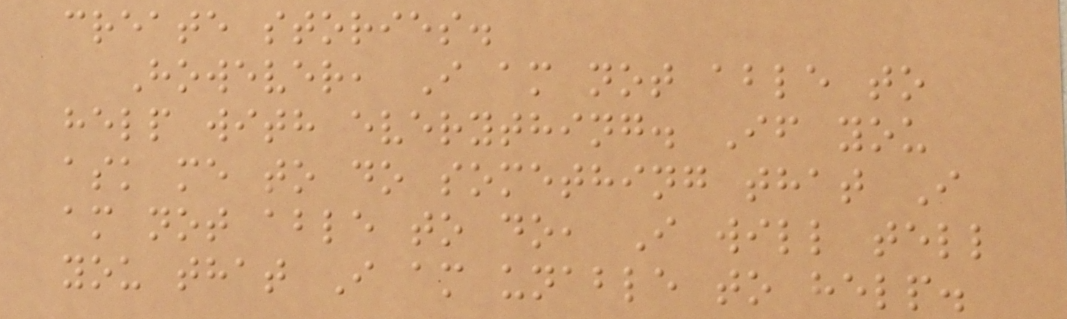create stories.
However, I am not able to
help with everything. If you
ask me to do something that I
am not able to do, I will tell
you that I am unable to help.
